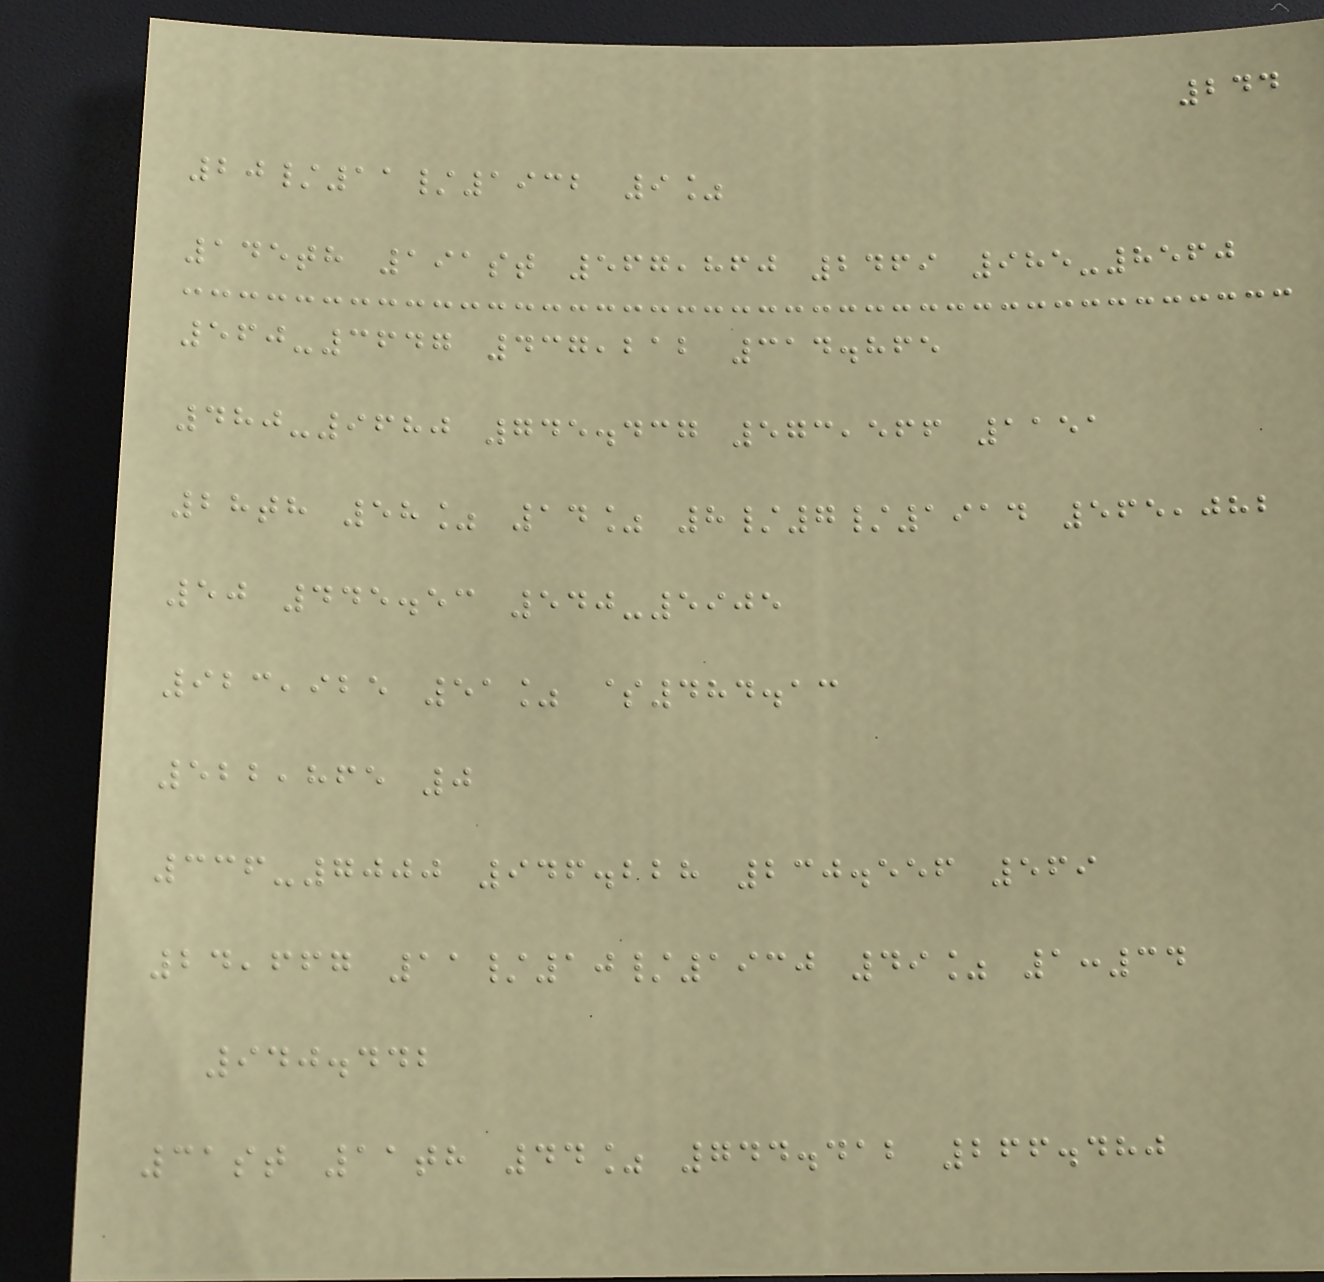244
20/11/1932 9%
145th 191st 567,860 2469 985-8560
560-3647 437,212 314.865
480-9680 745.437 573,566 1151
28th 58% 14% 8/7/1914 565,082
50 445.53 540-5905
923,925 51% $484.13
522,865 0
336-7000 946.228 230.556 569
24,667 11/10/1930 49% 1:34
940.442
31st 11th 44% 744.412 266.480
